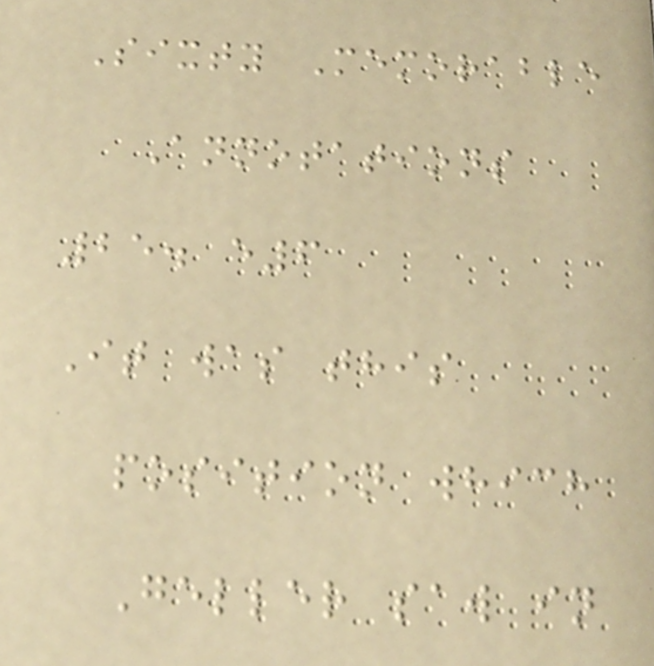Sixty Memorable
Annotations
25. e6
It was this
position which
Geller saw in
